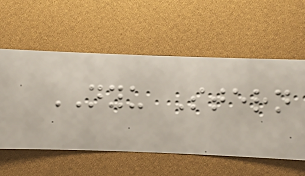NYU Stern
